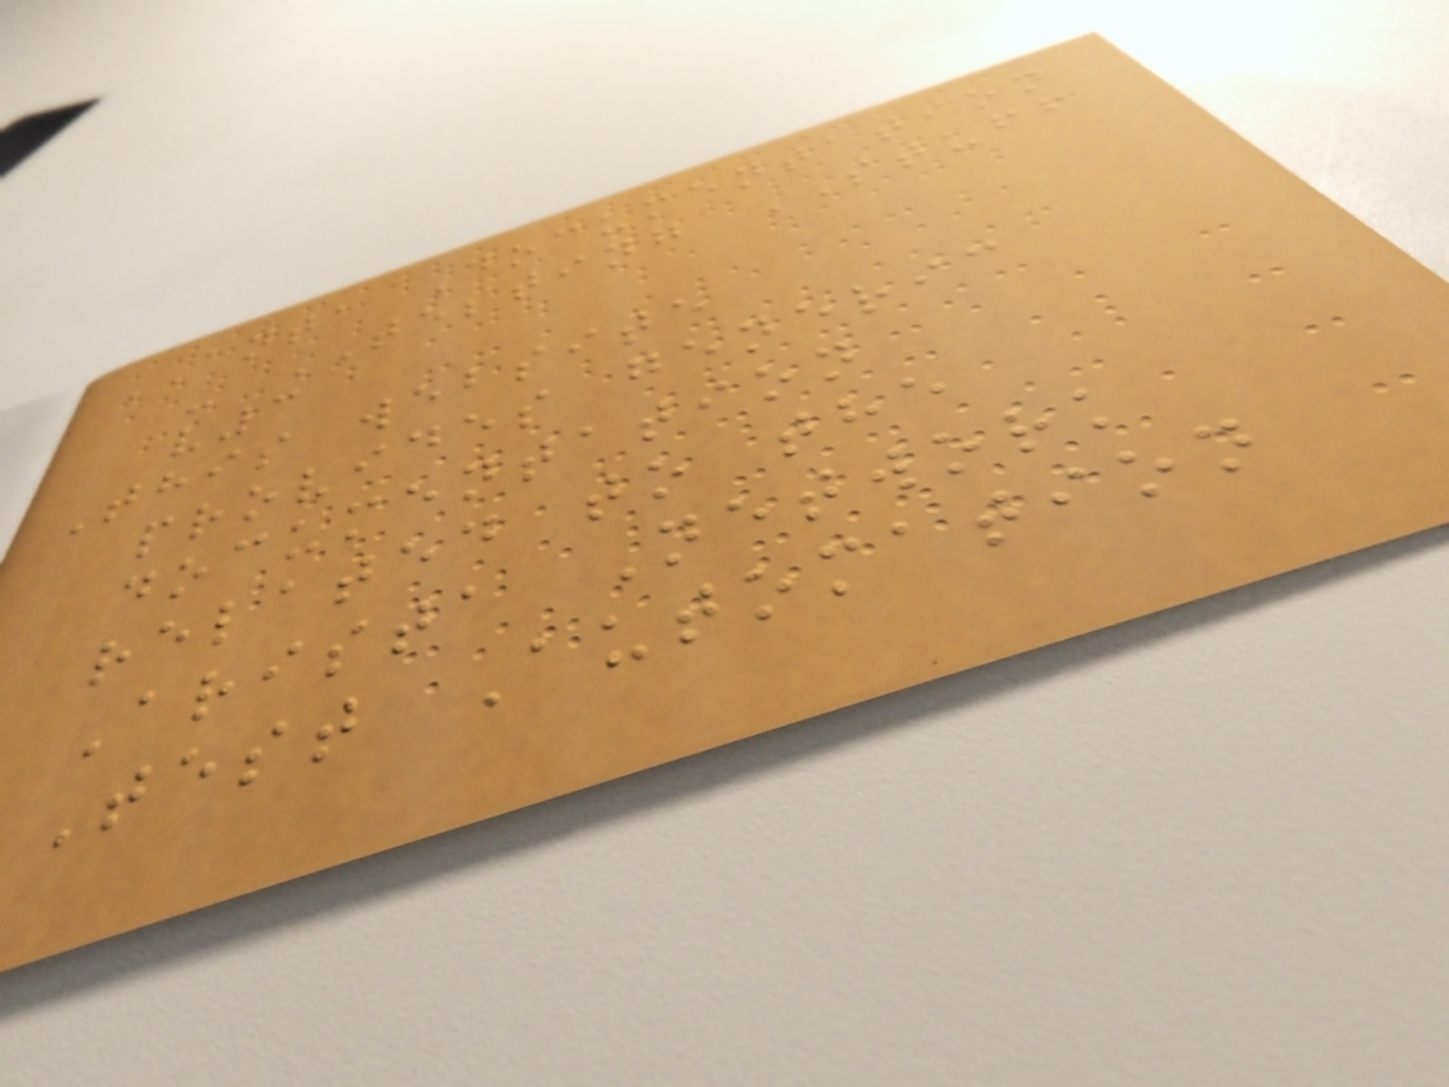ANTA Documentation
- TESTING STUFF
v3
This website
provides generic
documentation
related to the
Arista Network
Test Automation
